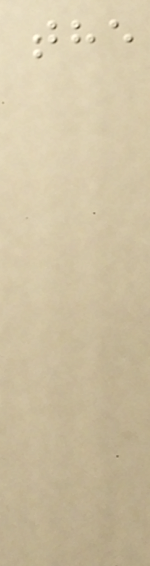the
